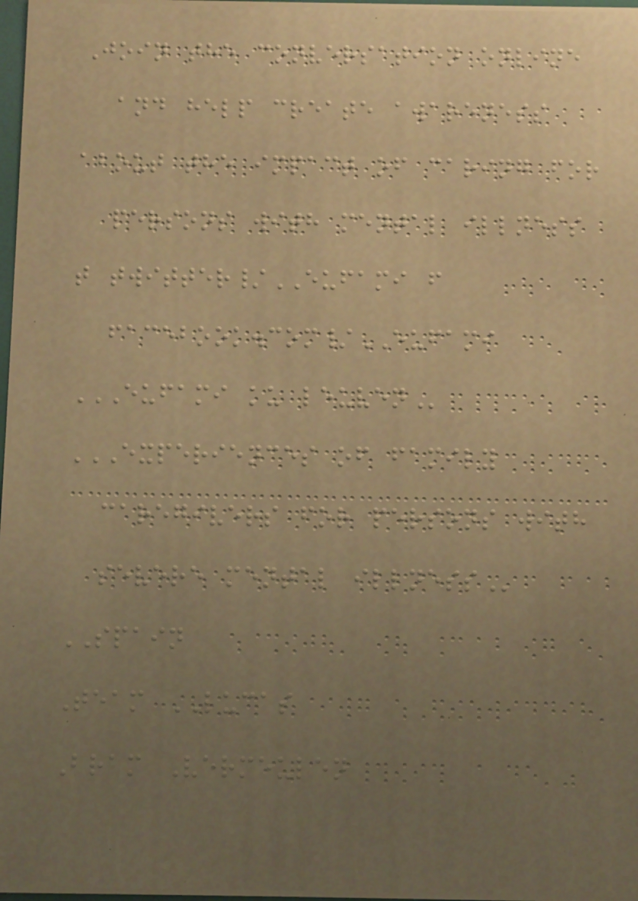Join the conversation online
and help create awareness
about the impact of caring for
persons with mental illness
t twitter/EUFAMI f
facebook.com/EUFAMI
EUFAMI KU LEUVEN
EXPERIENCES OF FAMILY
CAREGIVERS FOR PERSONS WITH
SEVERE MENTAL ILLNESS
SPAIN
Team LUCAS
Bram Vermeulen
